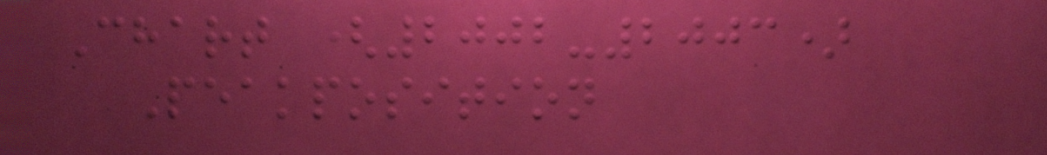Chart (2002-2003)
Peakposition
